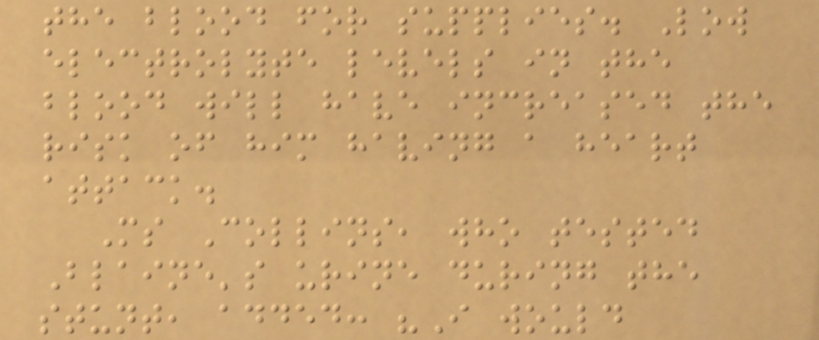the blood for supplies. Low
electrolyte levels in the
blood will have increased the
risk of him having a heart
attack.
Ms Collins, who tested
Blaine's urine during the
stunt, added: "I would
